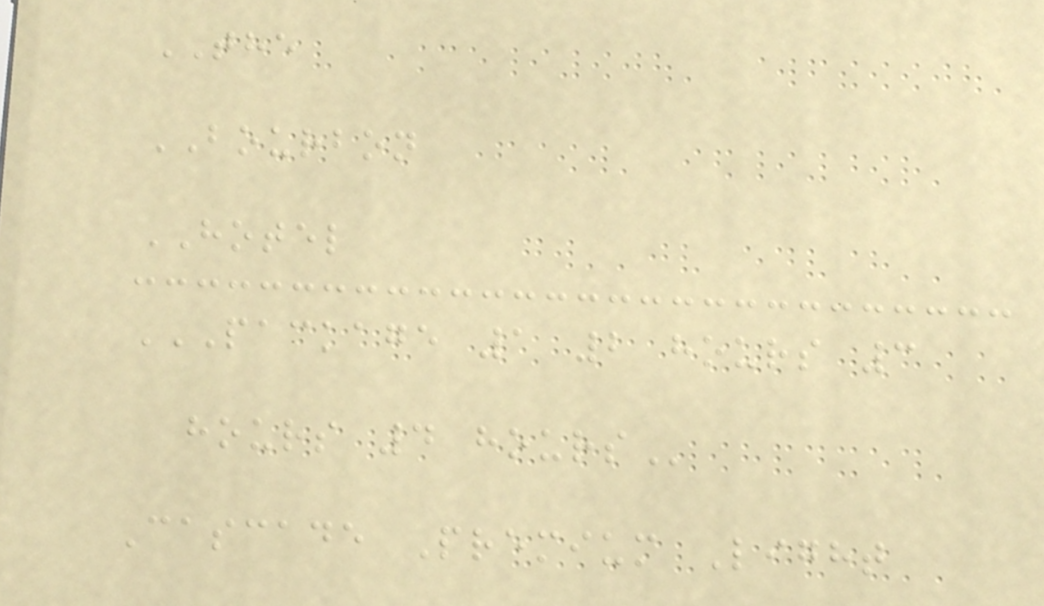THE
BOURBON
HOTEL
PACKAGE 1 2 HOURS 3
HOURS 4 HOURS
Cascade Premium Light
